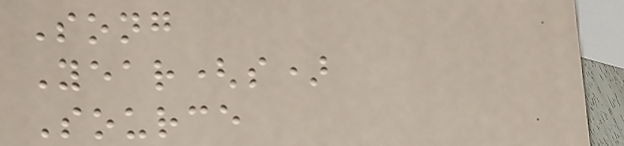Song
Year(s)
Source
